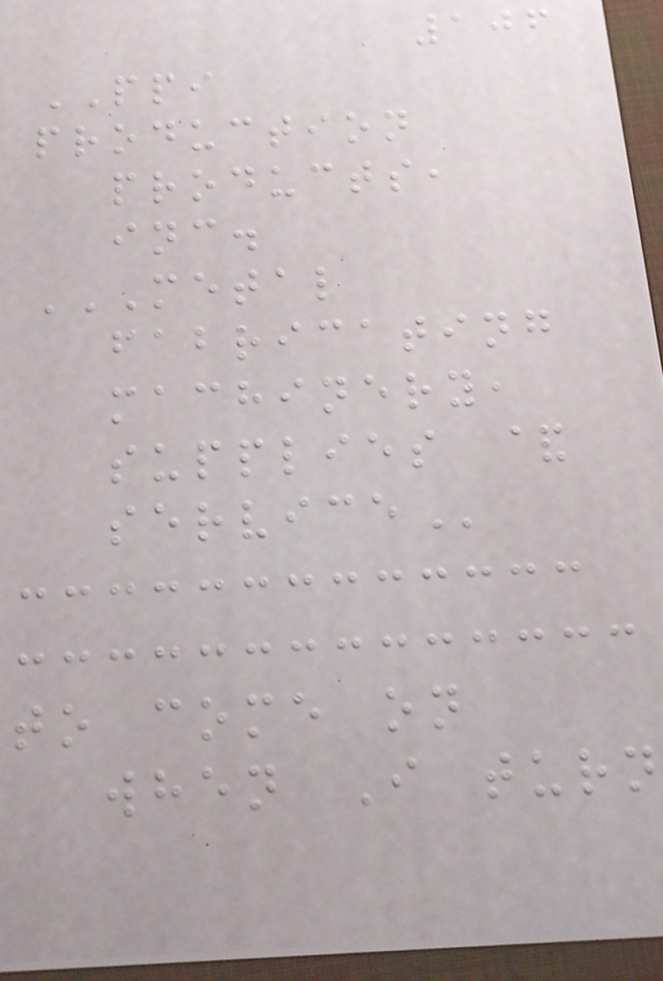106
PPI
production
products,
inc.
METAL
FABRICATING
MACHINERY,
SUPPLIES &
SERVICE
to come on
when I turn
